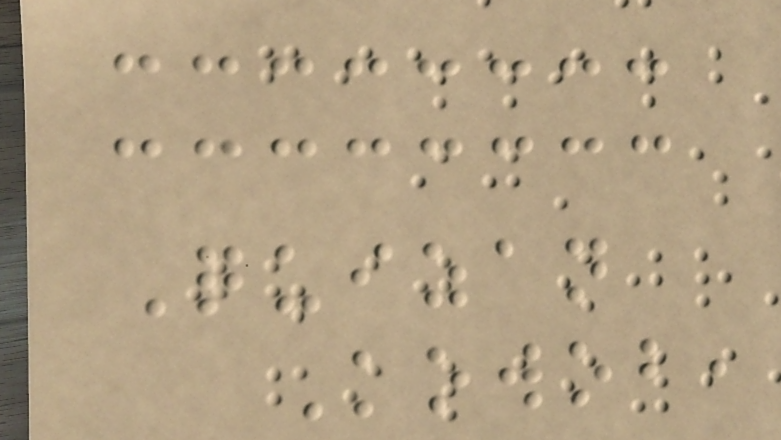Quizan
Kowob,
